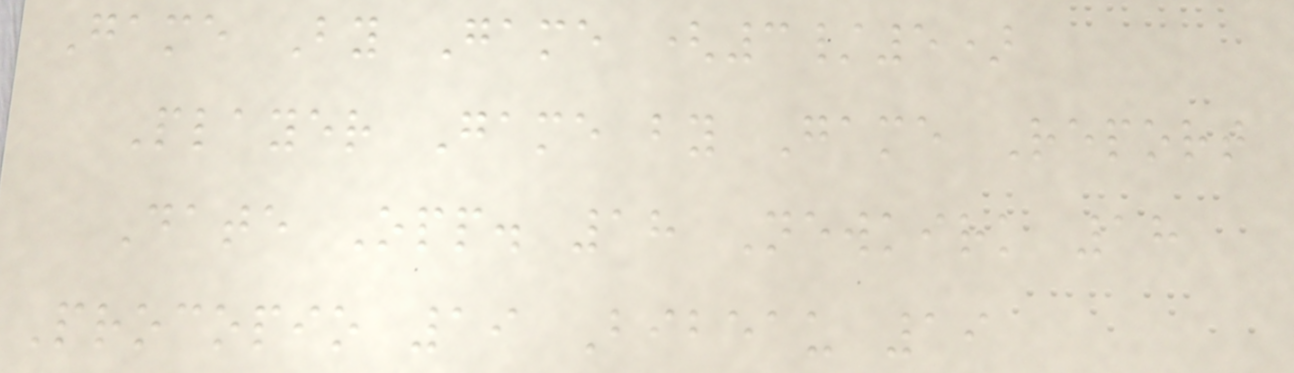Game By Game (3/5)
Player Game by Game Report
Date Opp. 18 Newkirk 18
Procopio 19 Bibeau 19
